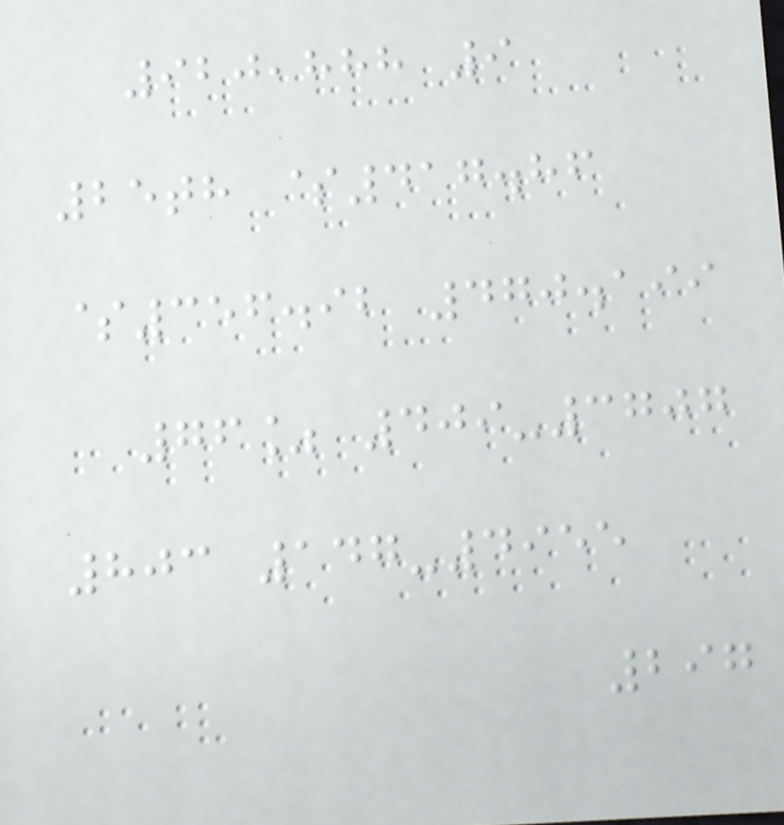920,888 9
25th $417.86
$356.92 470.199
76% 409-3707
803 147-4955
297
